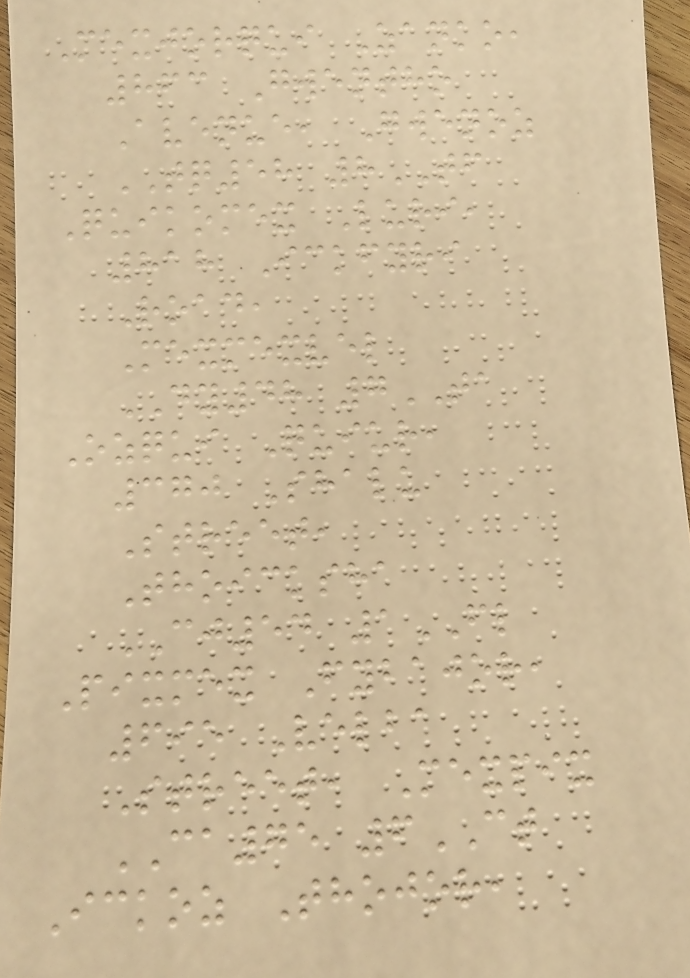Mexjorqui Zanko,
863 Gwentho
Avenue, Gwenoz
TQ58 8TF
Quikomex Luri,
818 Ickfyri
Road,
Mexmexvel
DY48 7TA
Ozqui Quiur,
370 Shalu
Street,
Thoicksha
CJ54 1FL
Pixmex Fybajor,
695 Velba
Street, Mexpix
CA75 6CT
Ickoz Thojor,
